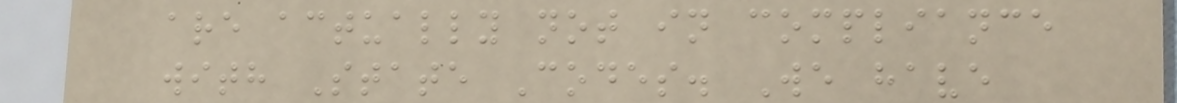are actually not in compliance
with State Codes. We have
